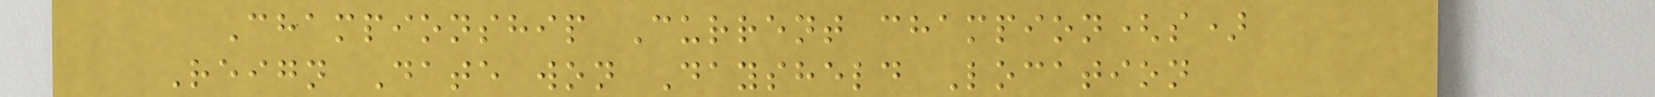Championship Current champion(s)
Reign Date won Daysheld Location
